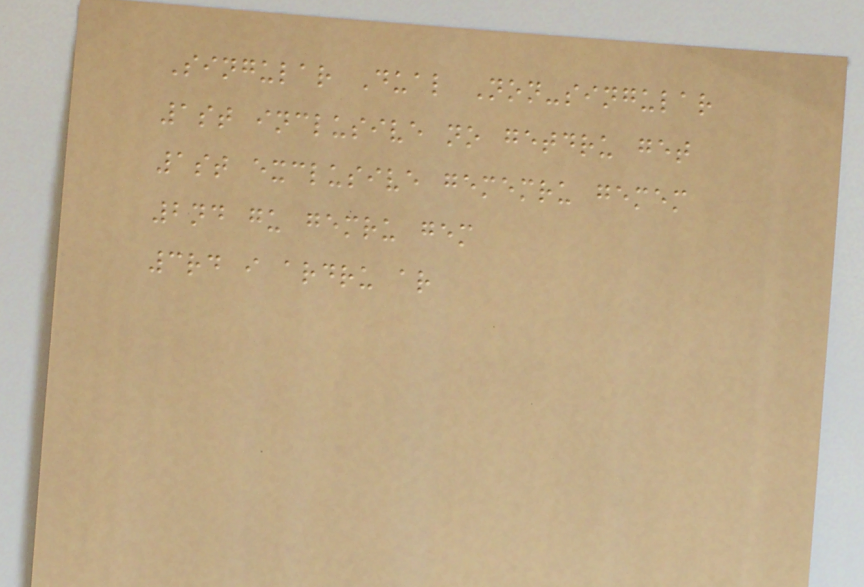Singular Dual Non-singular
1st inclusive no getdru get
1st exclusive gememru gemem
2nd gu gemru gem
3rd i ardru ar
